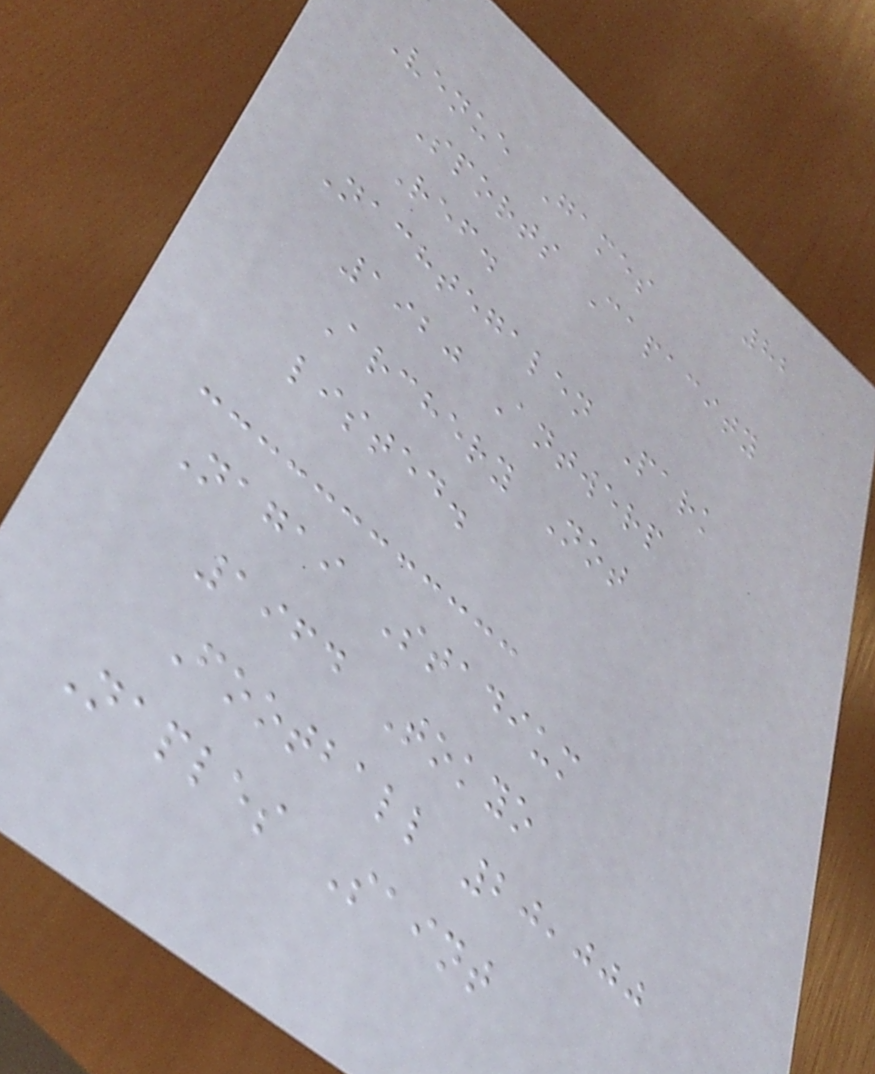82
Venue Games
Sports Capacity
Ref.
Nachtegalen Park
1920 Antwerp
Archery Not
listed.
Nagai Stadium
1964 Tokyo
Football 20,000
Naples Saint
